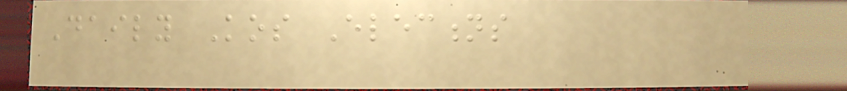Daily Kos Elections
